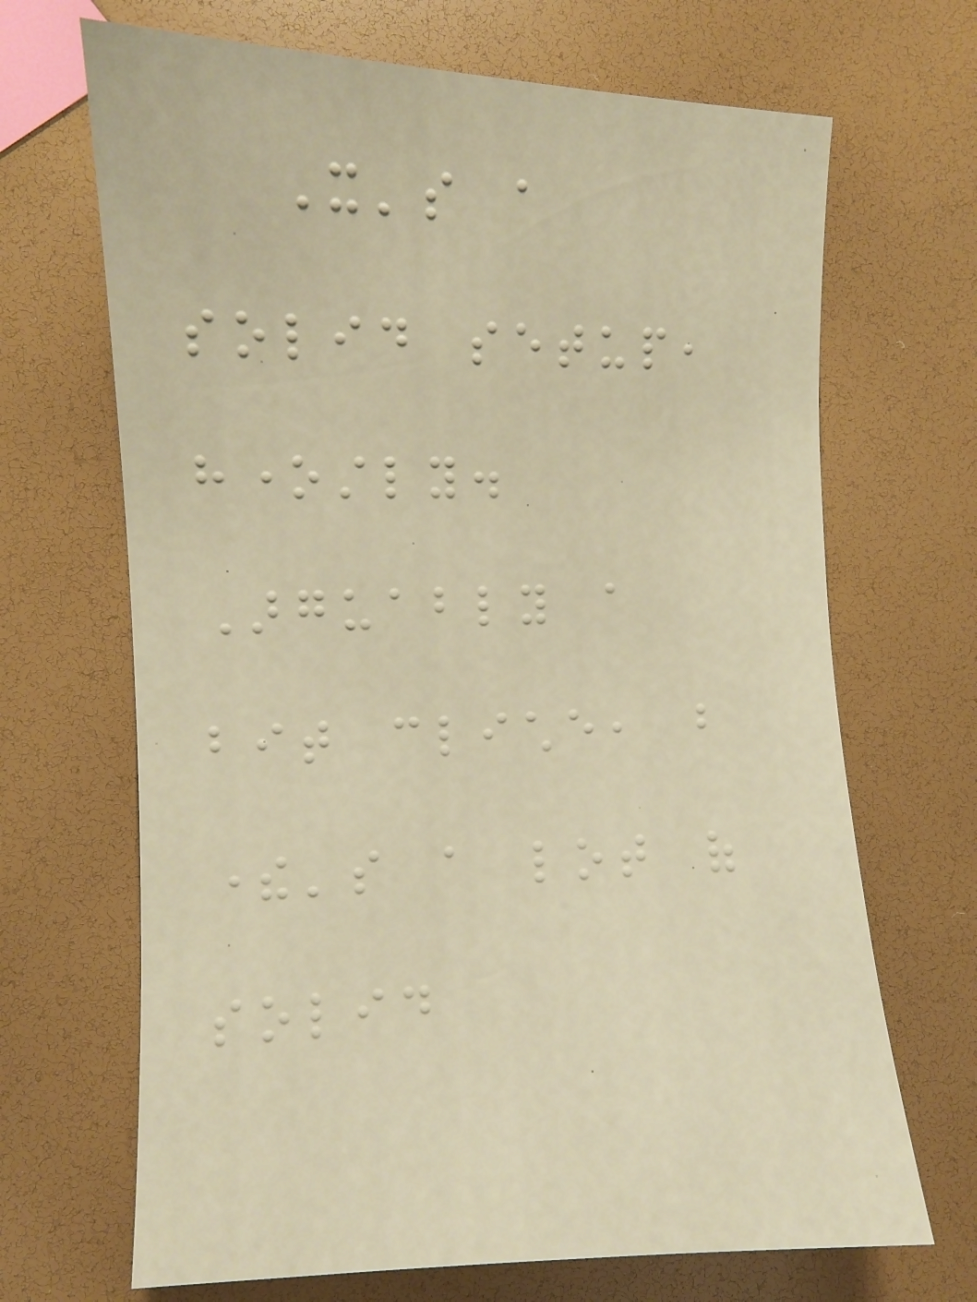It's a
solid setup,
honestly.
Arguably a
bit cliche, but
there's a lot of
solid
